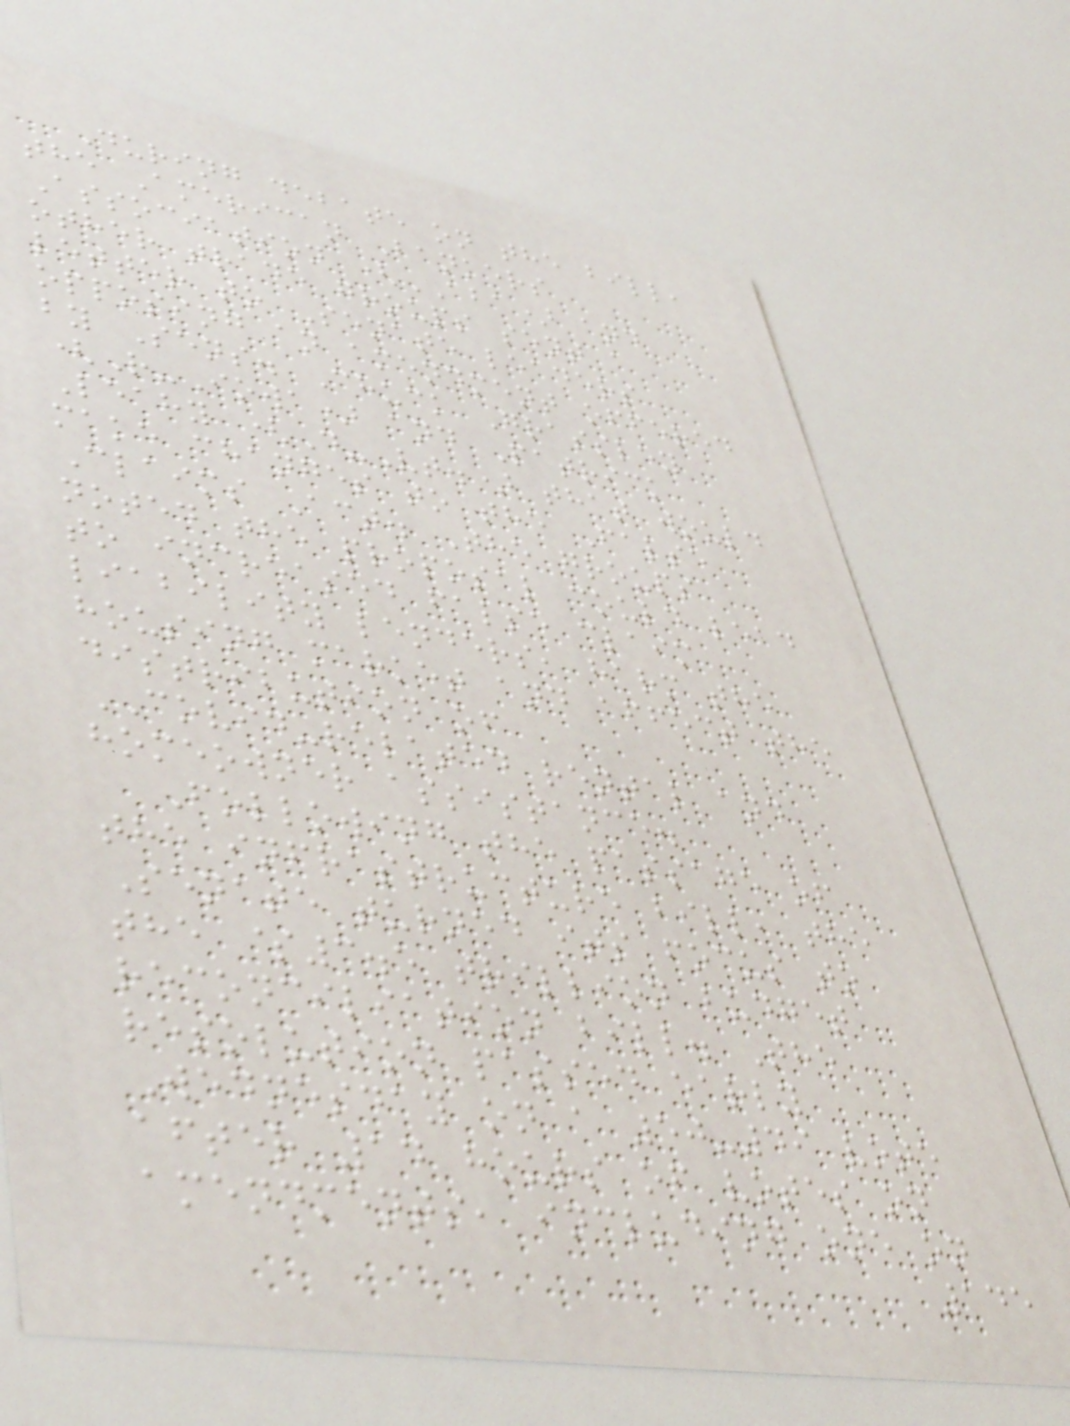During debate on the bill,
the American Bankers
Association (ABA) and
other trade groups sent a
letter to Senate leaders
opposing an amendment offered
by Sens. Chuck Grassley
(R-Iowa) and Patrick
Leahy (D-Vt.) that would
make changes to the False
Claims Act. The groups
noted the proposal could lead
to increased false claim
liability lenders, harm the
housing market and affect the
distribution of
COVID-related rental and
homeowner assistance.
Following the passage of
the infrastructure bill, the
Senate turned its focus to
the $3.5 trillion budget
reconciliation bill. The
resolution passed early
Wednesday on a 50-49 vote
after 14 hours of votes on
amendments, including one on
145
